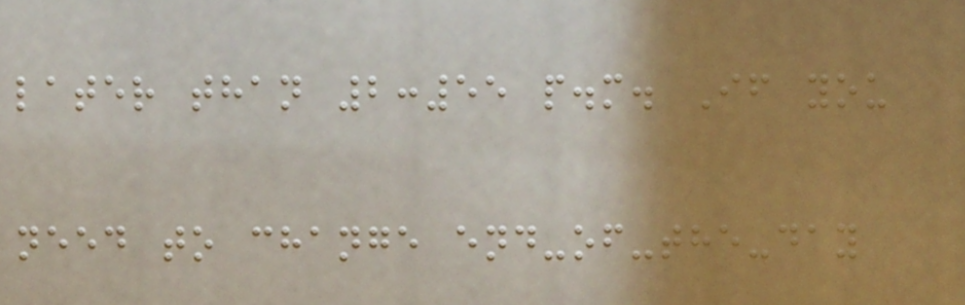later than 2:55 p.m. If you
need to change end-of-the-day
